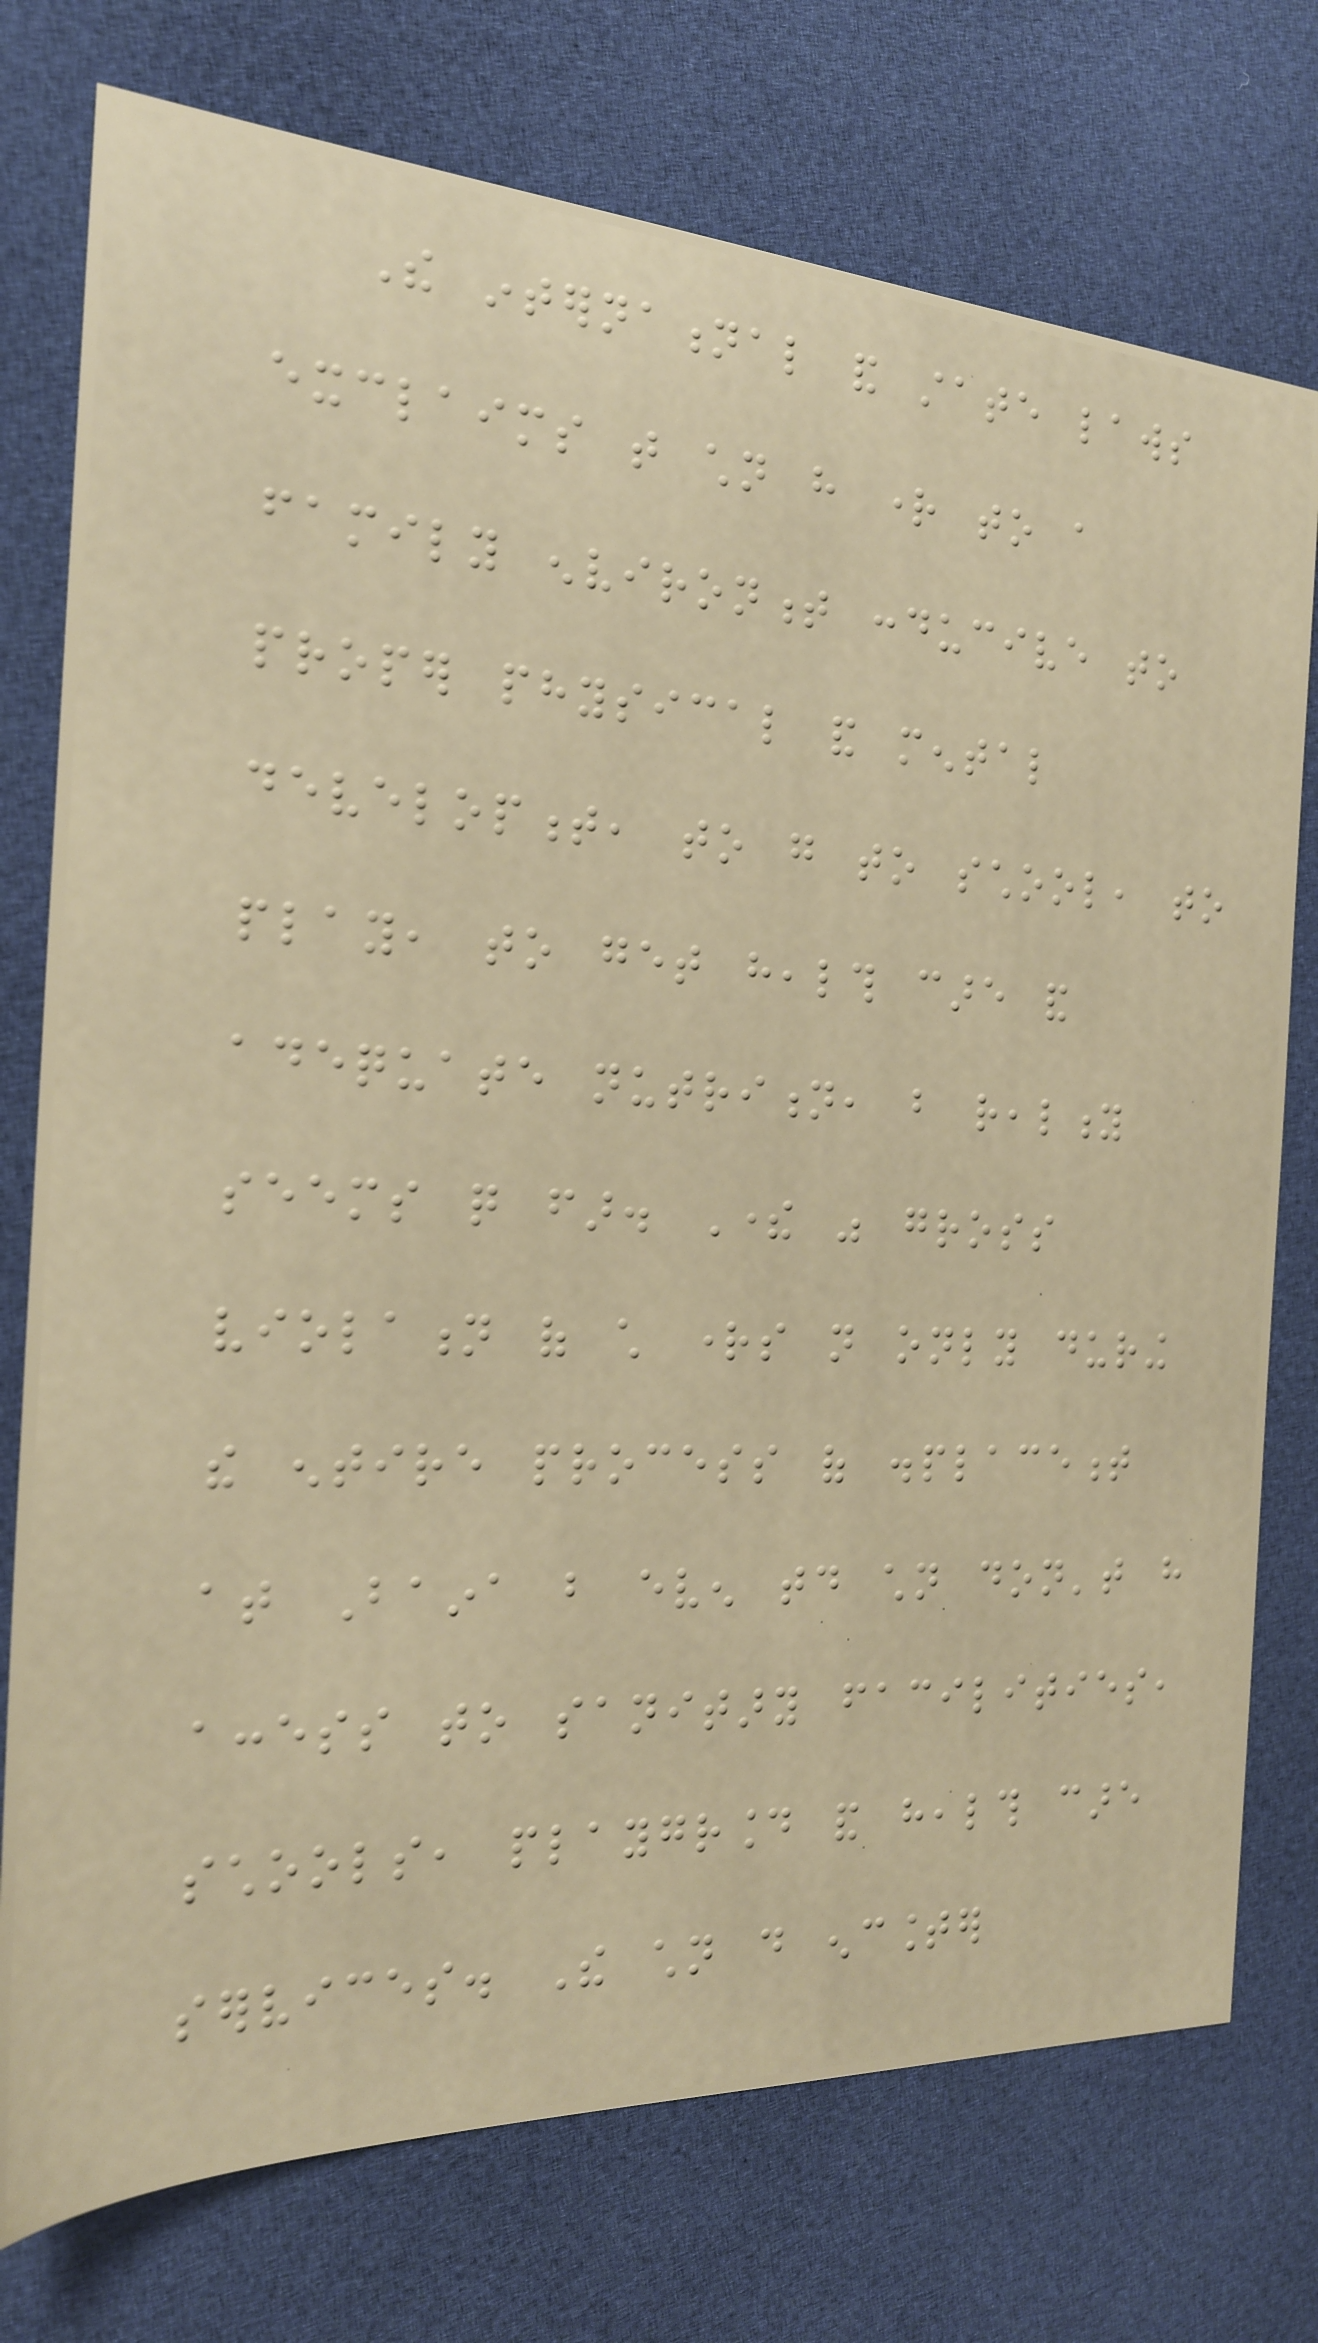The international and state laws
exclaims that children have right to a
family environment conducive to
proper physical and mental
development, to go to school, to
play, to get health care and
adequate nutrition, but reality
seems quite far. There was gross
violation of child rights not only during
the entire process of displacement
at Baina but even today children don't have
access to sanitary facilities,
schools, playground and health care
services. The children do encounter
